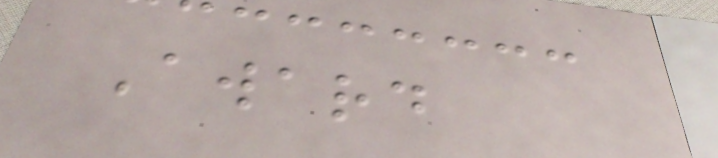Award
